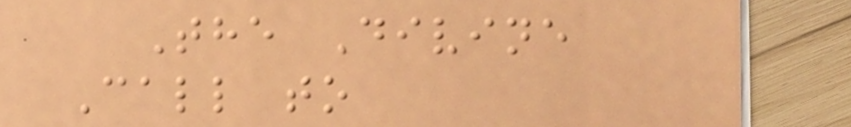The Divine
Call to
